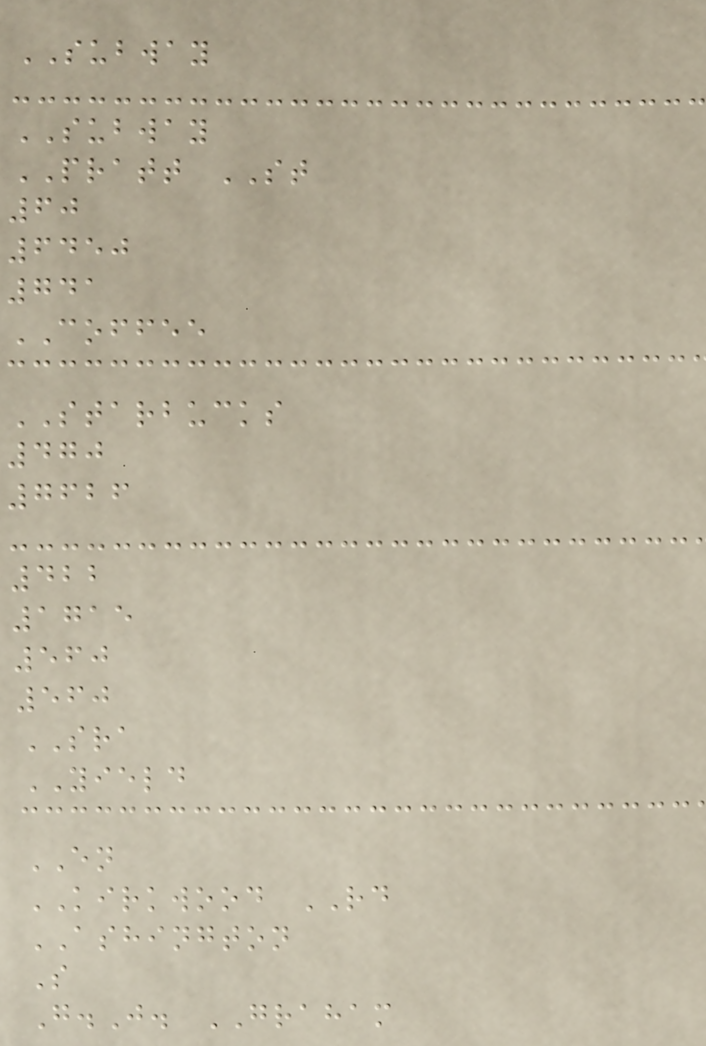SUBWAY
SUBWAY
PRATT ST
60
6450
741
COFFEE
STARBUCKS
470
7626
422
1715
560
560
SRA
YIELD
EN
KIRKWOOD RD
ASHINGTON
S
G.J. GRAHAM
